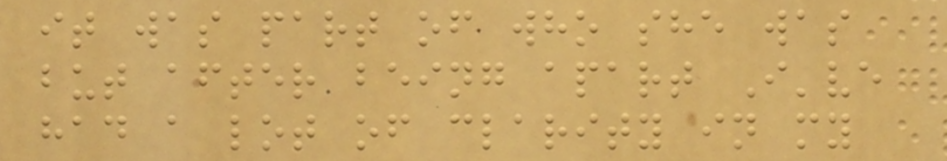it was part of who she was
but after being apart I've
had a lot of clarity in my
